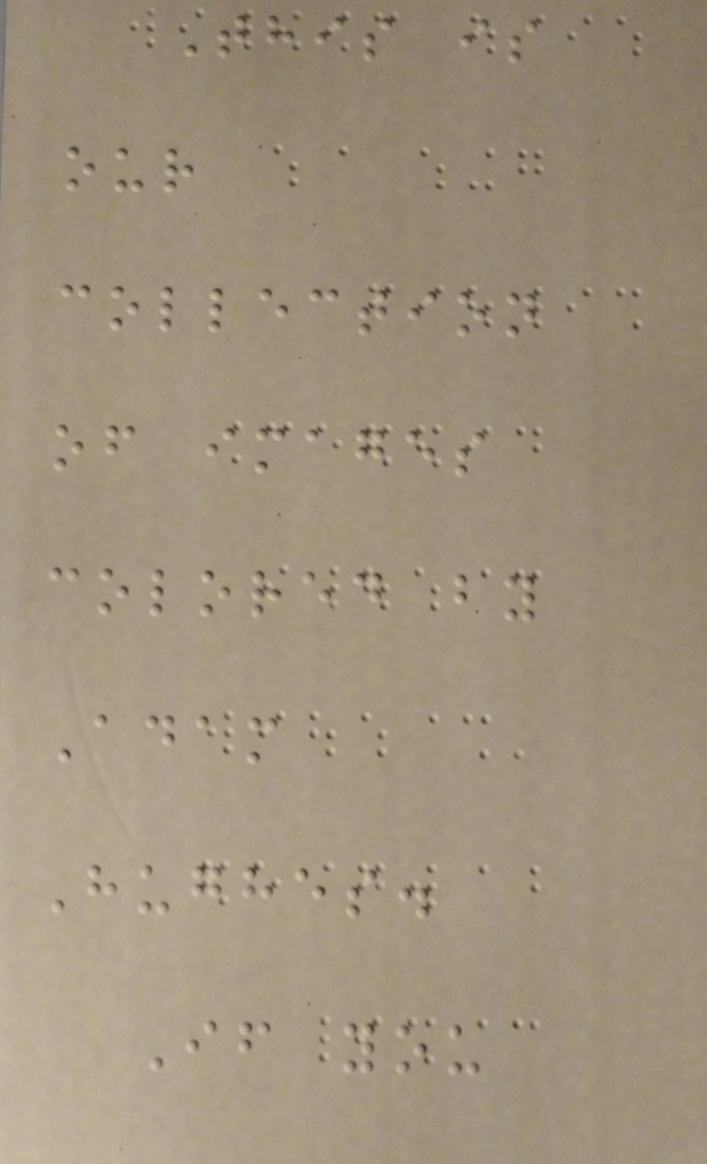This is
our
collection
of images
colored by
Adam
Hughes.
If you
